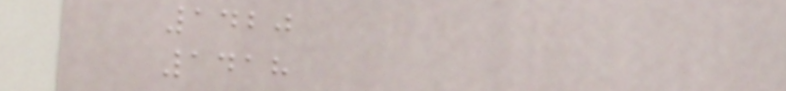1420
1418
